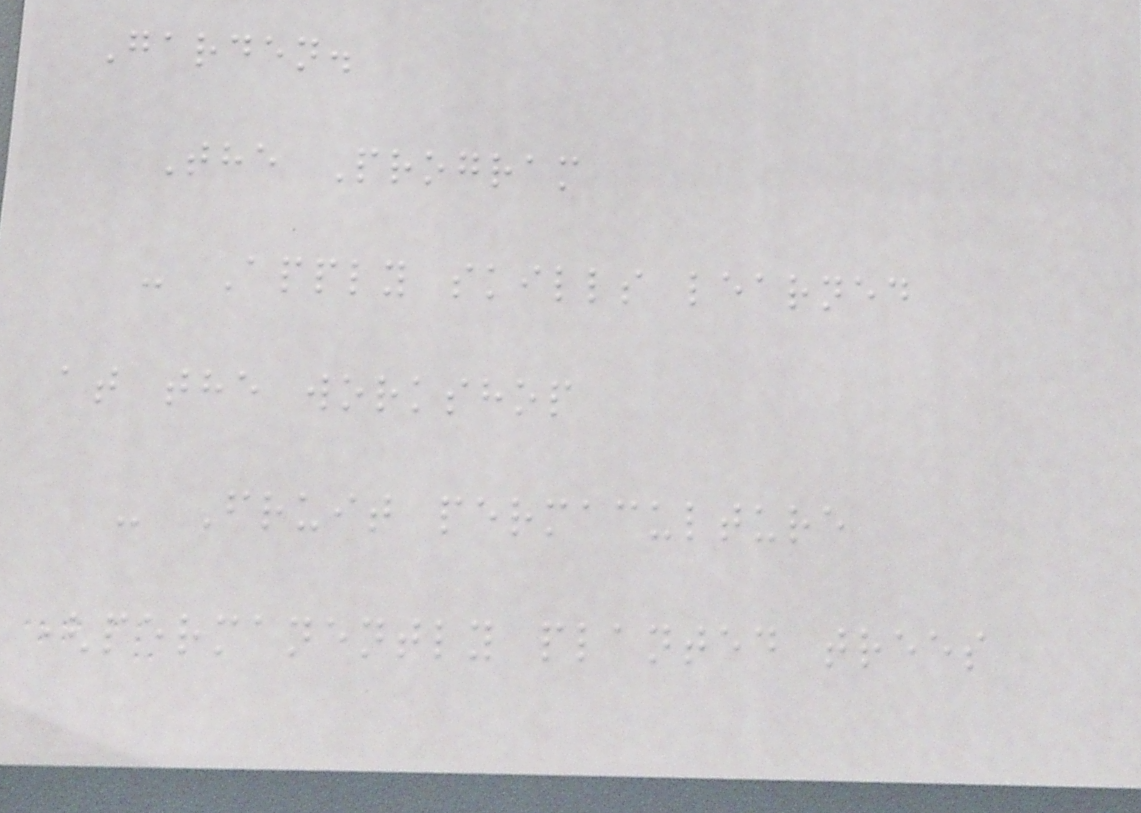Garden.
The Program
- Apply skills learned
at the workshop
- Fruit permaculture
(permanently planted trees
